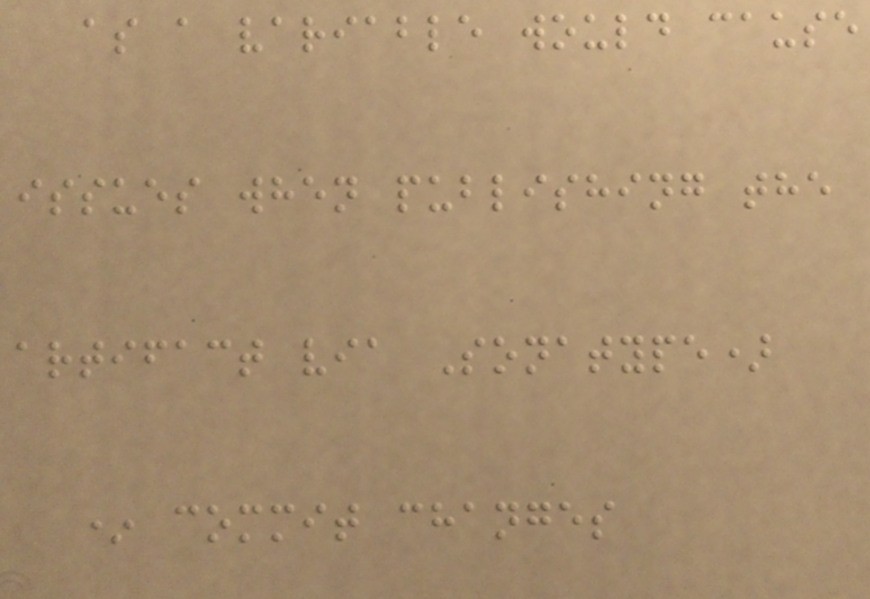as a variable would cause
issues when publishing the
artifact via Sonatype)
* commit changes
